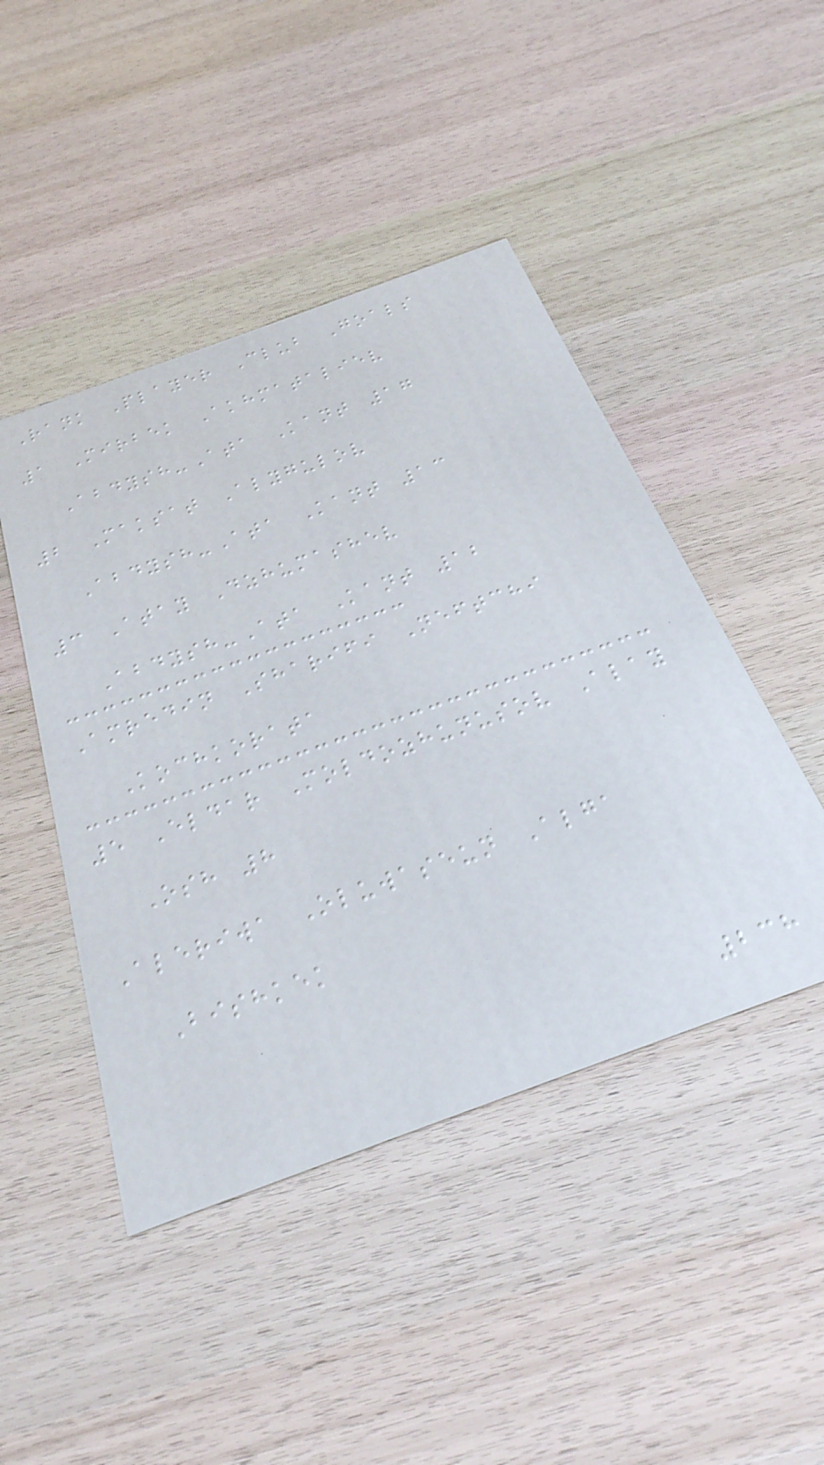Rank Player Club Goals
1 Mirbek Akhmataliev
Abdysh-Ata Kant 17
2 Maksat Alygulov
Abdysh-Ata Kant 13
3 Atay Dzhumashev
Abdysh-Ata Kant 12
Amredin Sharifi Neftchi
Kochkorata
5 Eldar Moldozhunusov Alay
Osh 8
Aleriwa Oluwaseun Alga
Bishkek
238
